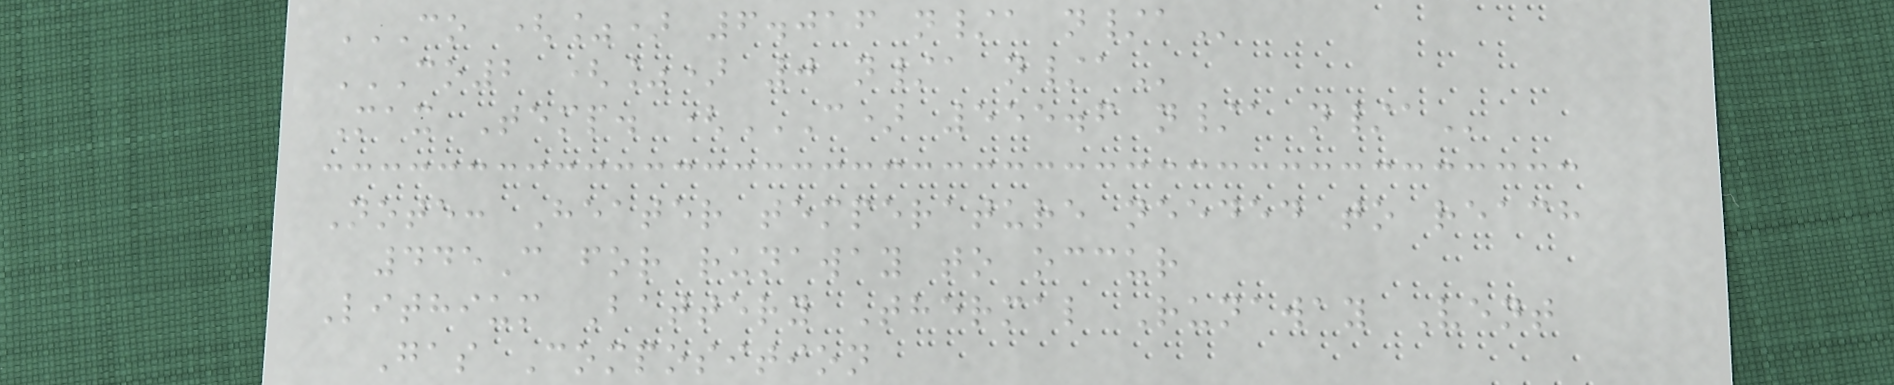CO (%) 6.016 N/A N/A
CO2 (%) 0 N/A N/A
Max Temp. (C) 555.6 N/A N/A
Note: Heater temperature needed to reach
445C for runaway to occur
Lithium Battery Thermal Runaway Vent
Gas Composition
